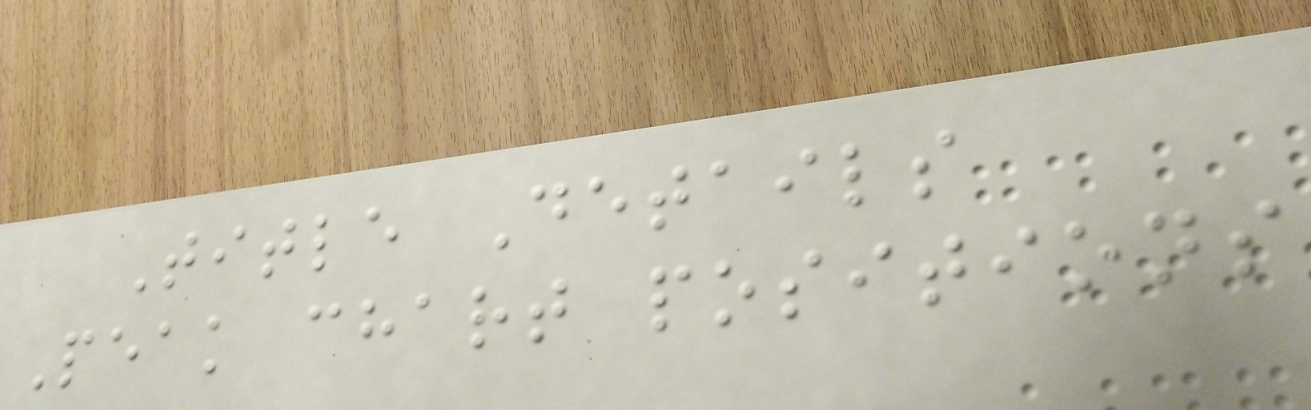Title Details
Peak chart positions
